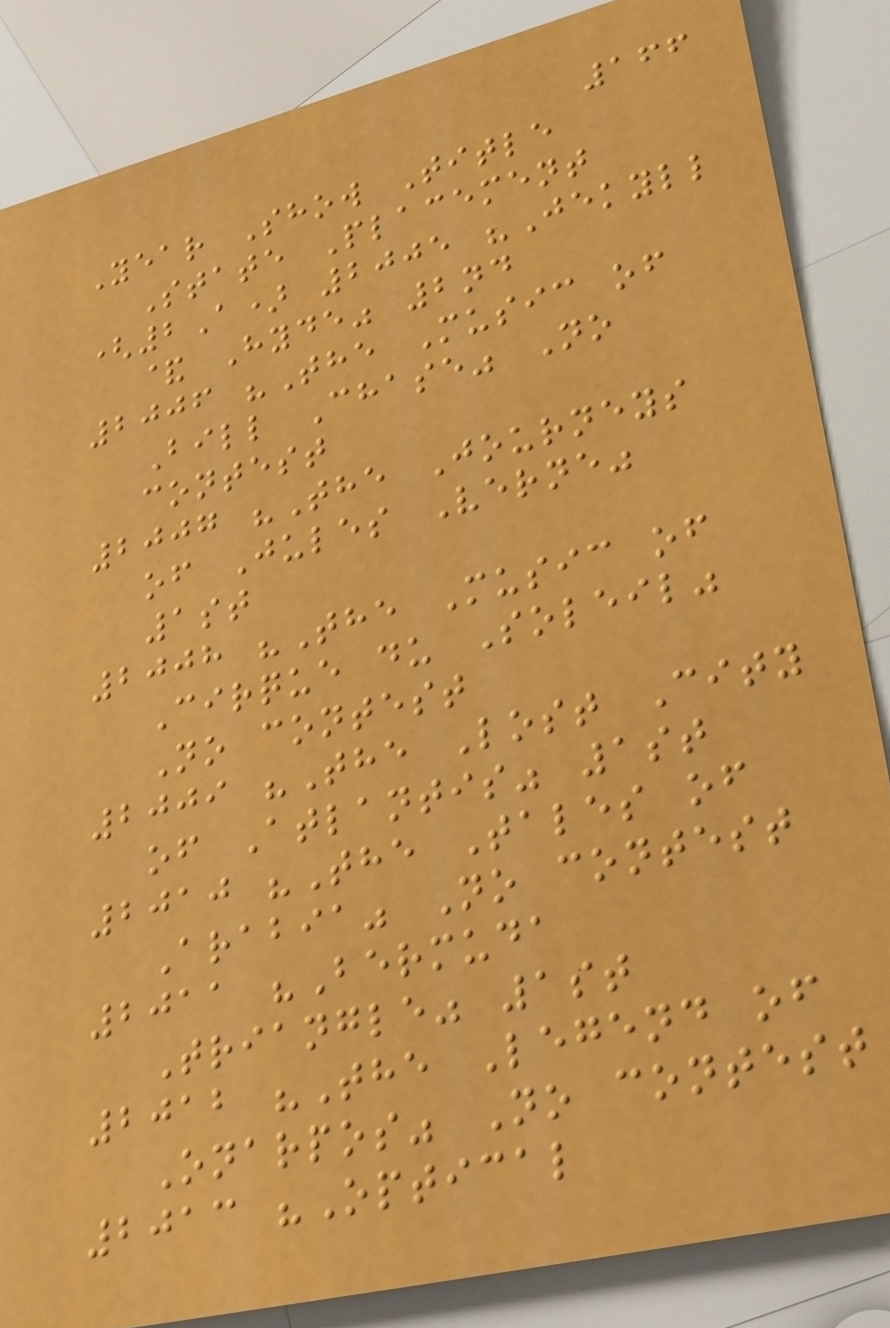166
Year Show Title
State Placement
(2A) 2005 "Jekyll
& Hyde" 2nd
2006 "The Music of
Bill Chase" No
contest
2007 "The Journeys
of Jules Verne"
1st
2008 "The Music of
Cirque du Soleil"
No contest
2009 "The Lost City
of Atlantis" 1st
2010 "The Tales of
Arabia" No contest
2011 "Bermuda
Triangle" 1st
2012 "The Legend of
Onarpos" No contest
2013 "Optical
